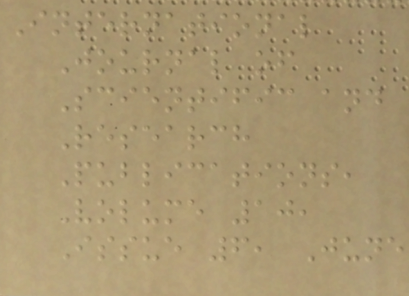International
Journal of
Scientific and
Research
Publications,
Volume 10,
Issue 6, June
